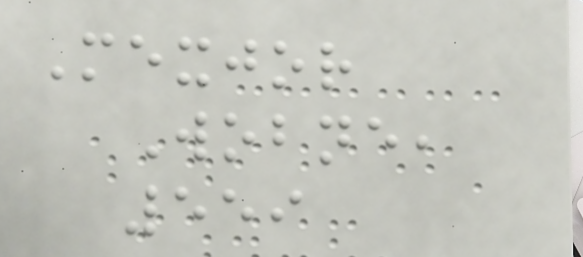Mexjor
Wobne,
559
